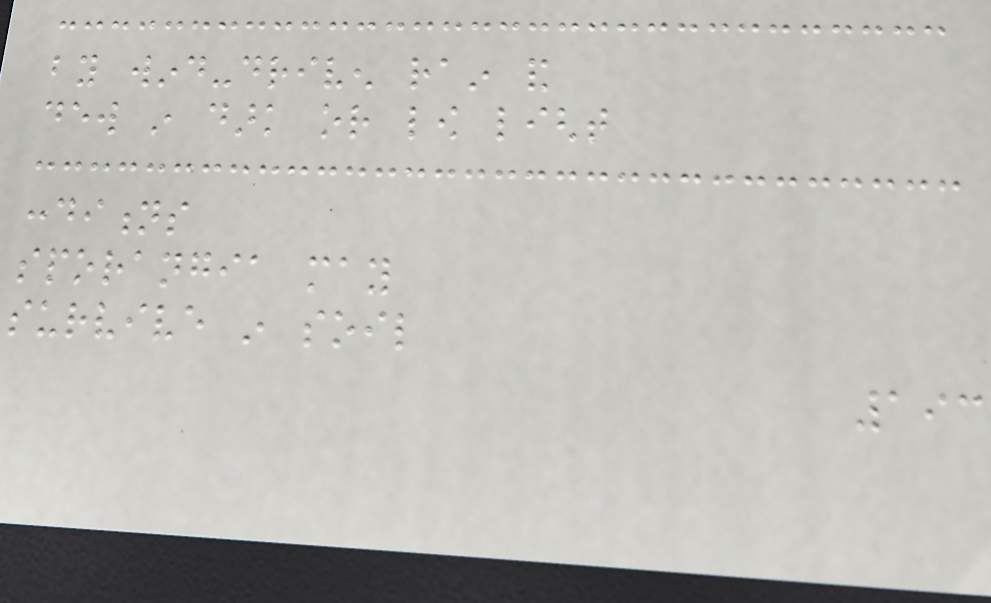by wind-driven rain and
dew in dark or low light
conditions
sporangia may
survive in soil
193
